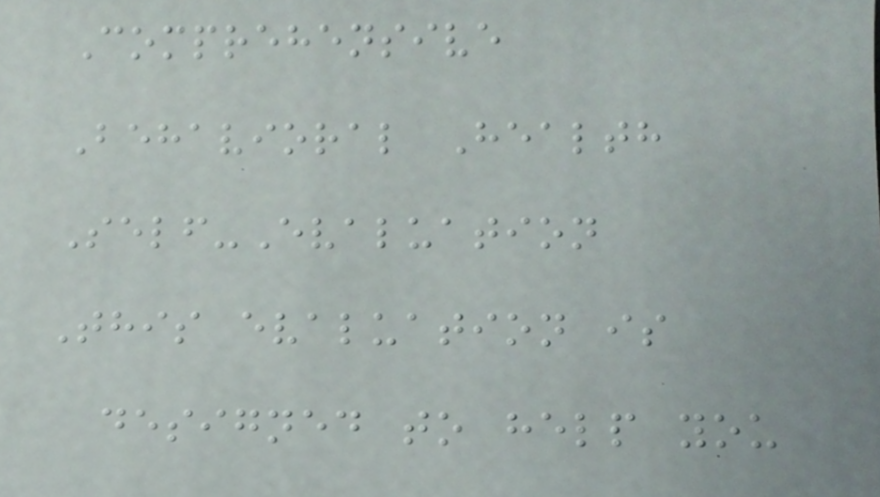Comprehensive
Behavioral Health
Self-Evaluation
This evaluation is
designed to help you
